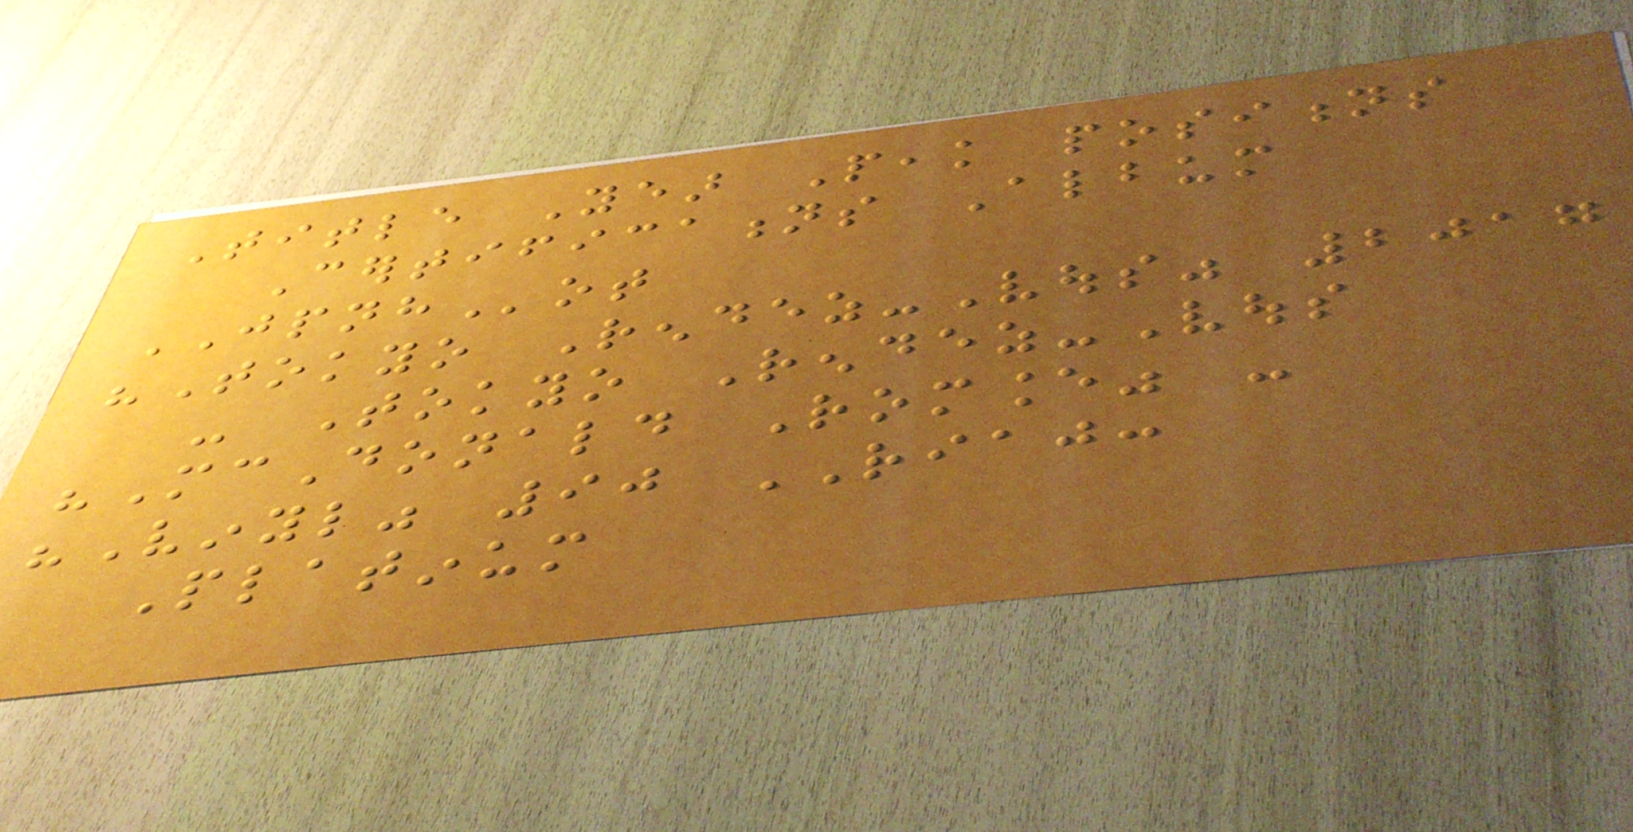Title Year Peak positions
Certifications Album
JPNHot
"Tokyo Rendez-Vous" 2017
- Tokyo Rendez-Vous
"McDonald Romance" -
"Vinyl" 90 RIAJ:
Platinum
